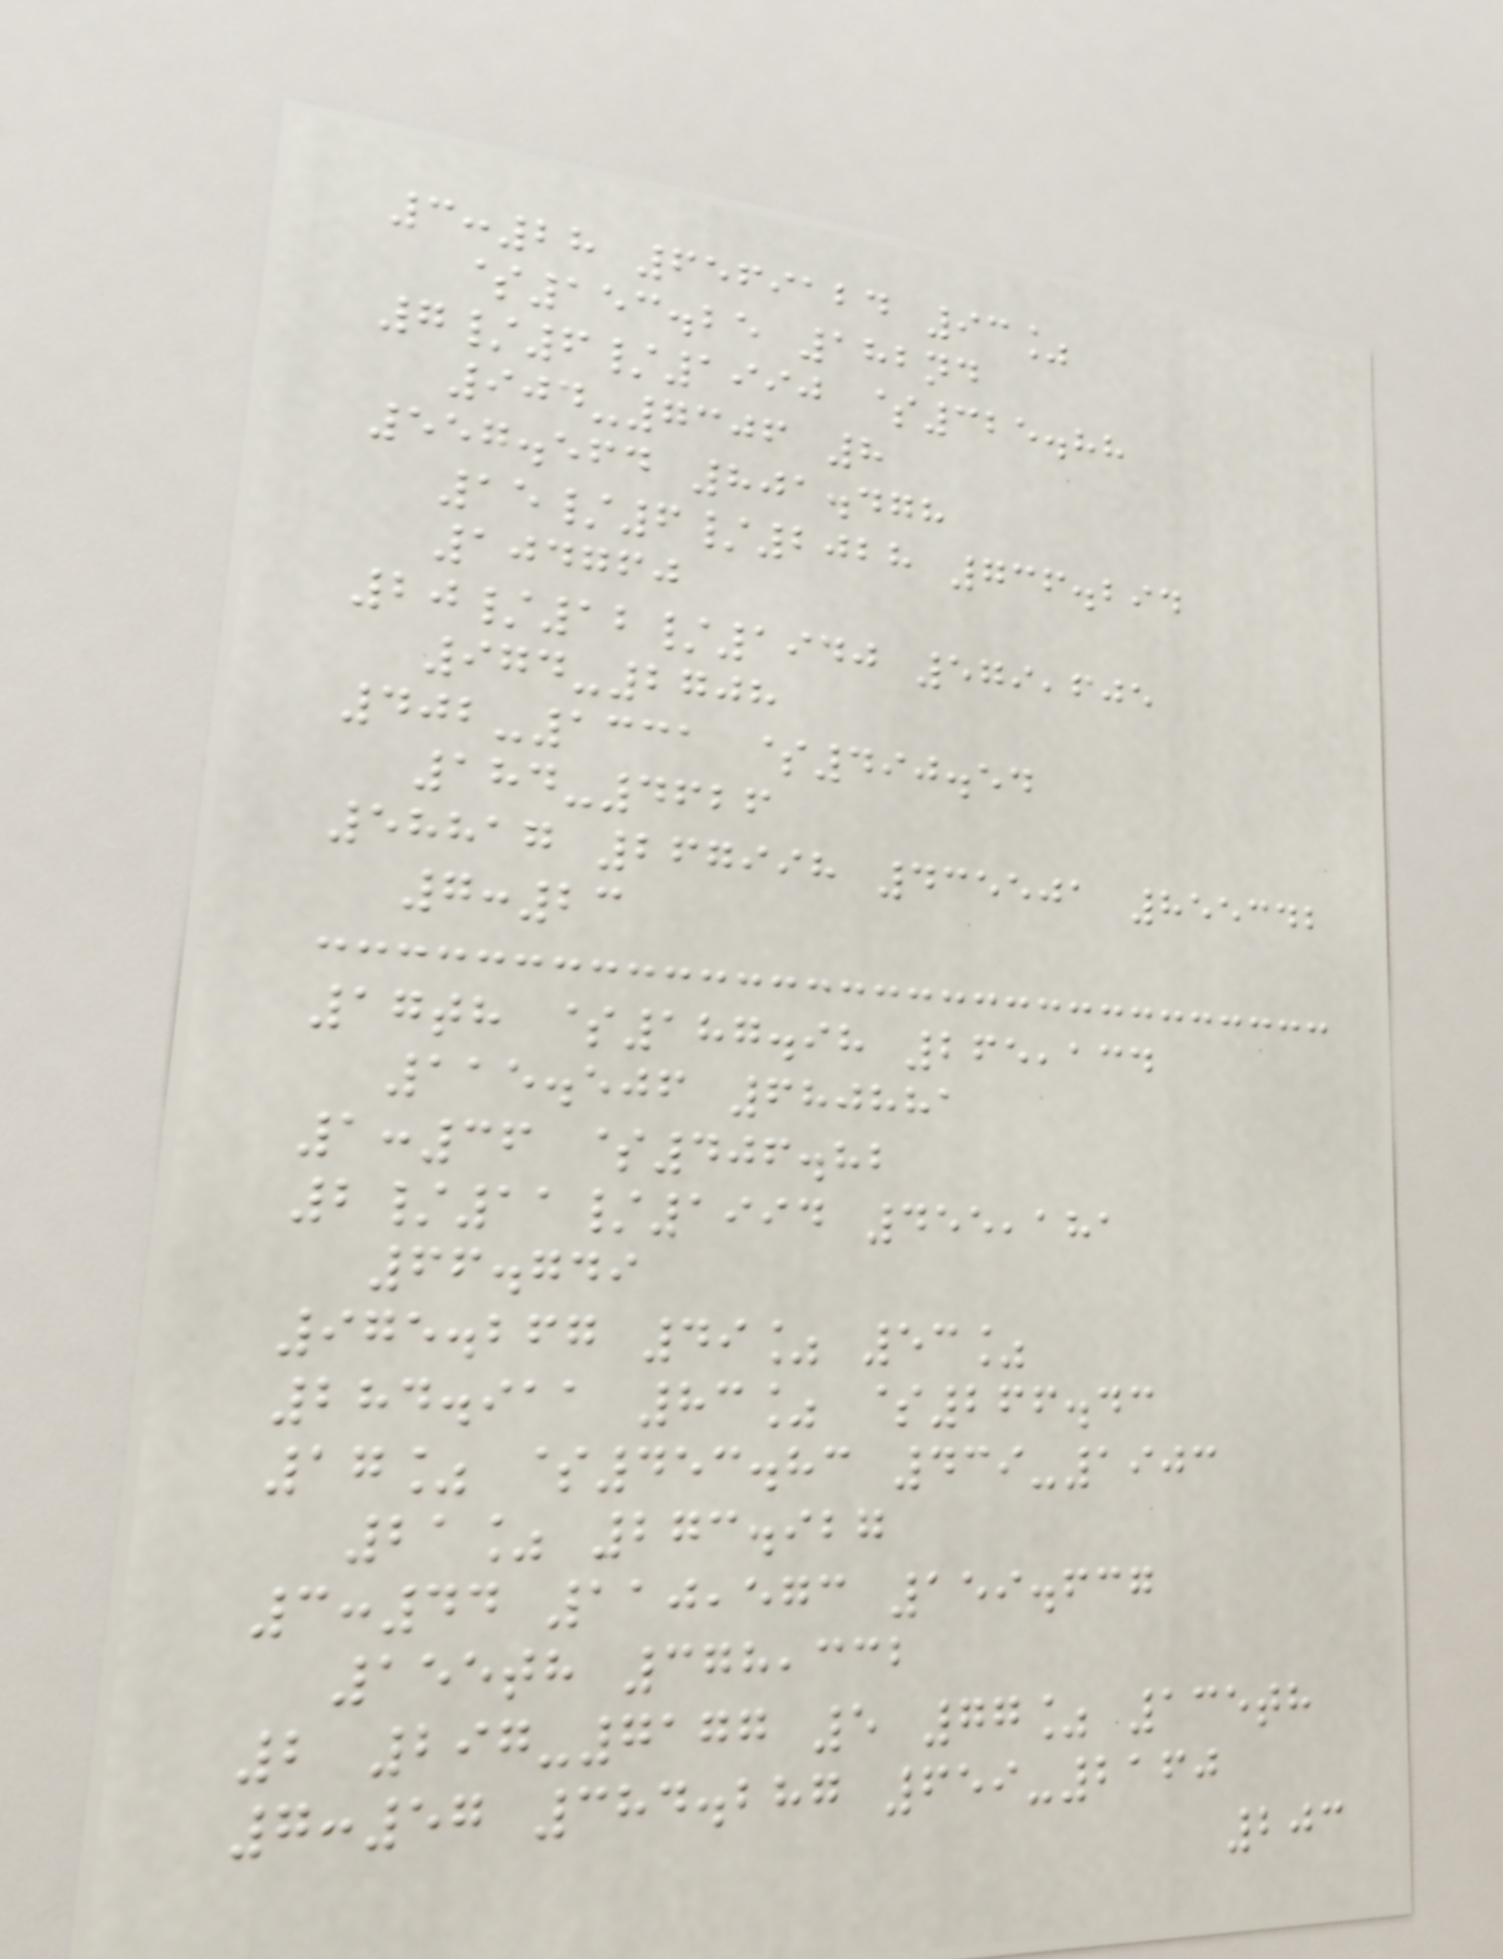3:28 6569124 93%
$153.25 182nd
7/6/1990 $325.88
904-7306 8
557.564 801.478
15/6/2028 736.294
104760
20/12/1940 579,605
974-2708
402-1331 $490.54
184-4626
58817 267998 435501 855342
7:23
17th $187.98 265,134
115.506 680881
1:36 $406.82
2/11/1994 455,181
66.749
975.267 49% 53%
284.911 83% $266.43
17% $453.83 439-1903
21% 273.927
3:44 110,573 159.637
155th 378,332
2 297-7177 5 77% 135th
7:57 384.287 659-2160
203
